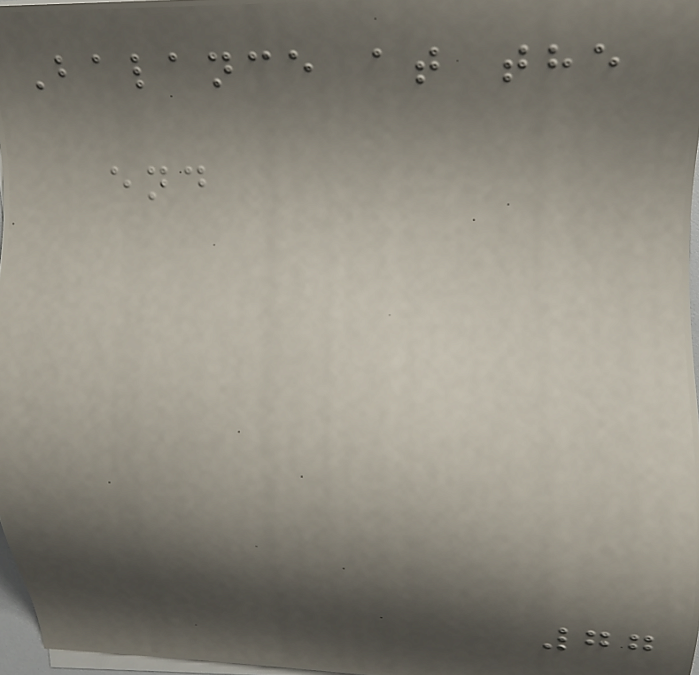Balance at the
end
77
